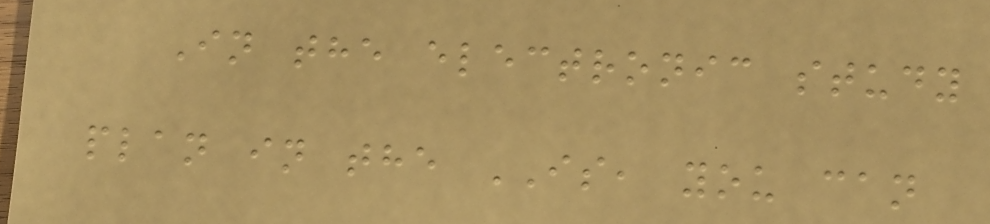In the electronic study
plan in the IS, you can
